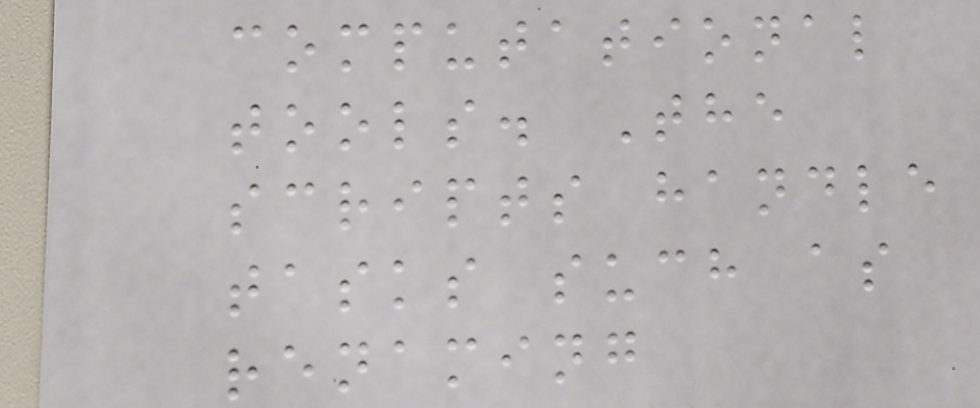computational
tools. The
scripts handle
tasks such as
renaming
